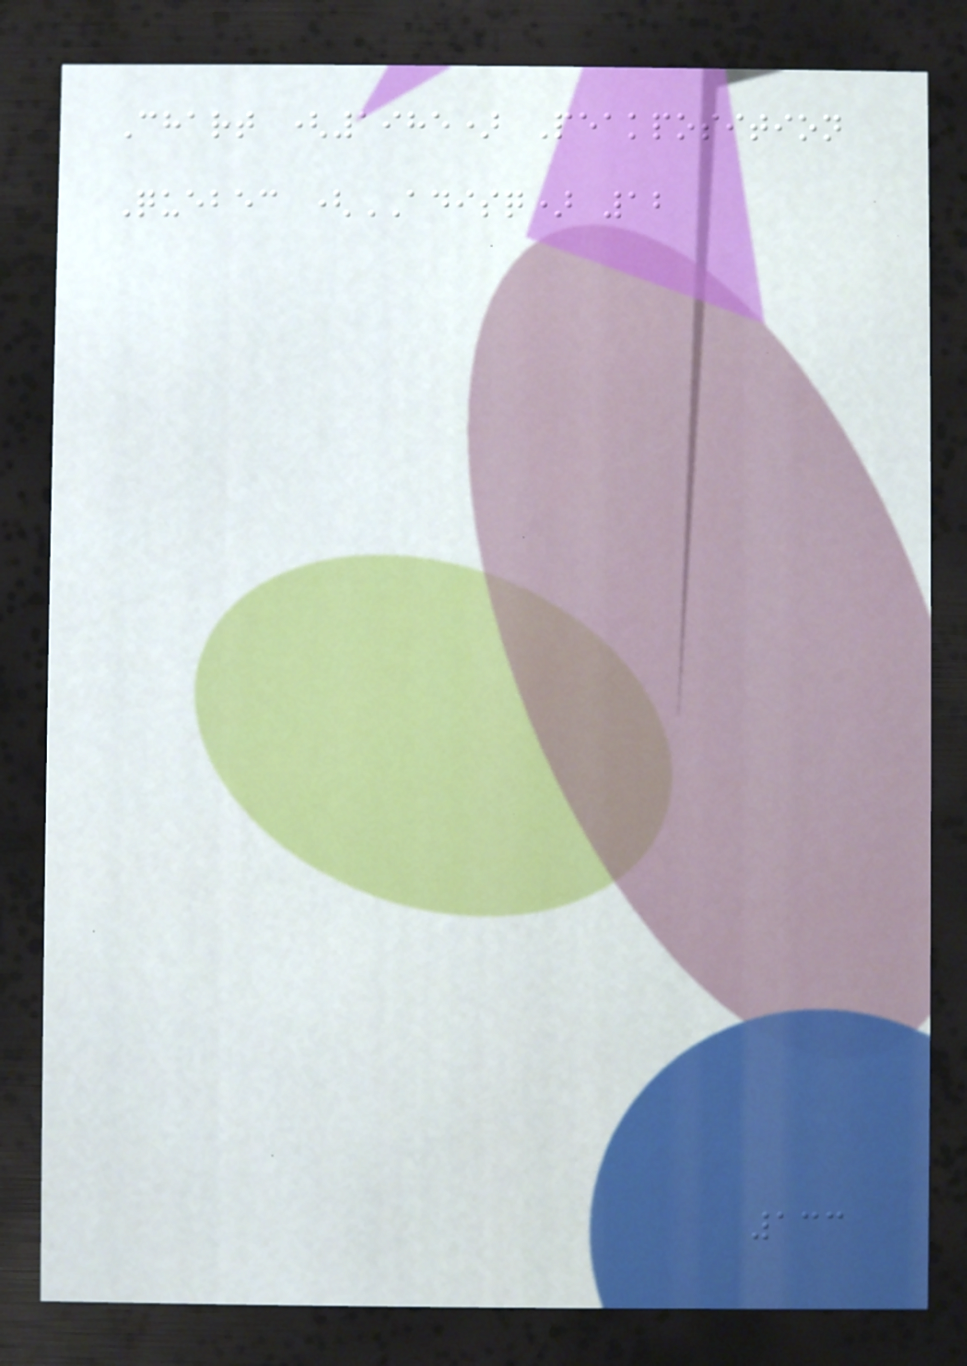Chart (1985) Peakposition
Quebec (ADISQ) 12
133
